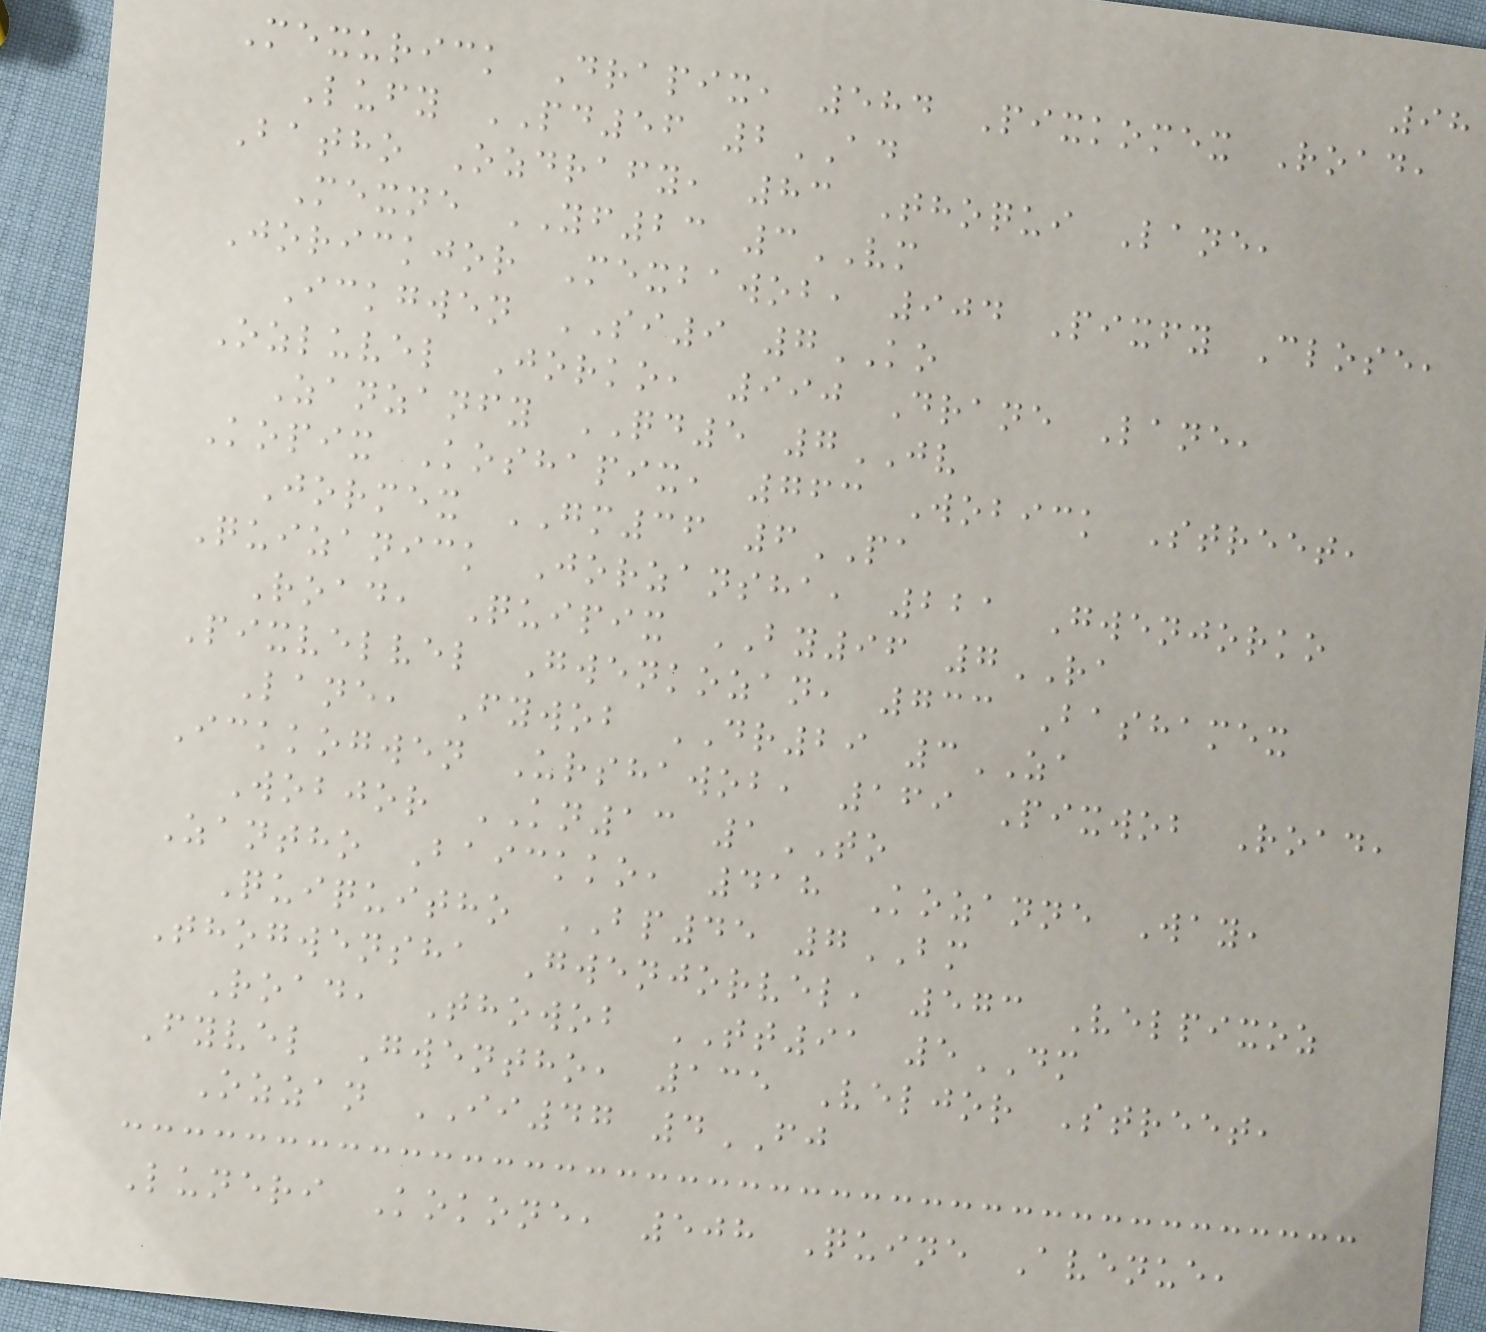98
Mexurick Drapix, 584 Pixkomex Road,
Lufy PD56 2AD
Batho Ozdrafy, 83 Thoqui Lane,
Mexne YF23 3VM
Jorickjor Mexbawob, 904 Pixfy Close,
Ickgwen SI9 7KO
Ozluvel Jorko, 990 Drane Lane,
Zanzanfy QD5 7JV
Kopix Koshapix, 763 Wobick Street,
Jormex GM36 6PA
Quizanick Jorzansha, 221 Gwenjorko
Road, Quipix BY96 7RA
Pixvelvel Gwenkozan, 733 Bashamex
Lane, Fywob DR29 3ZA
Ickkogwen Urshawob, 169 Pixwob Road,
Wobjor KN13 1TO
Zantho Baickko, 418 Kozanne Way,
Quiquitho BP45 7BM
Thogwensha Gwenjorvel, 573 Velpixoz
Road, Thowob TT91 5DM
Fyvel Gwentho, 135 Veljor Street,
Ozzan II47 4FJ
Luneri Kokone, 508 Quine Avenue,
